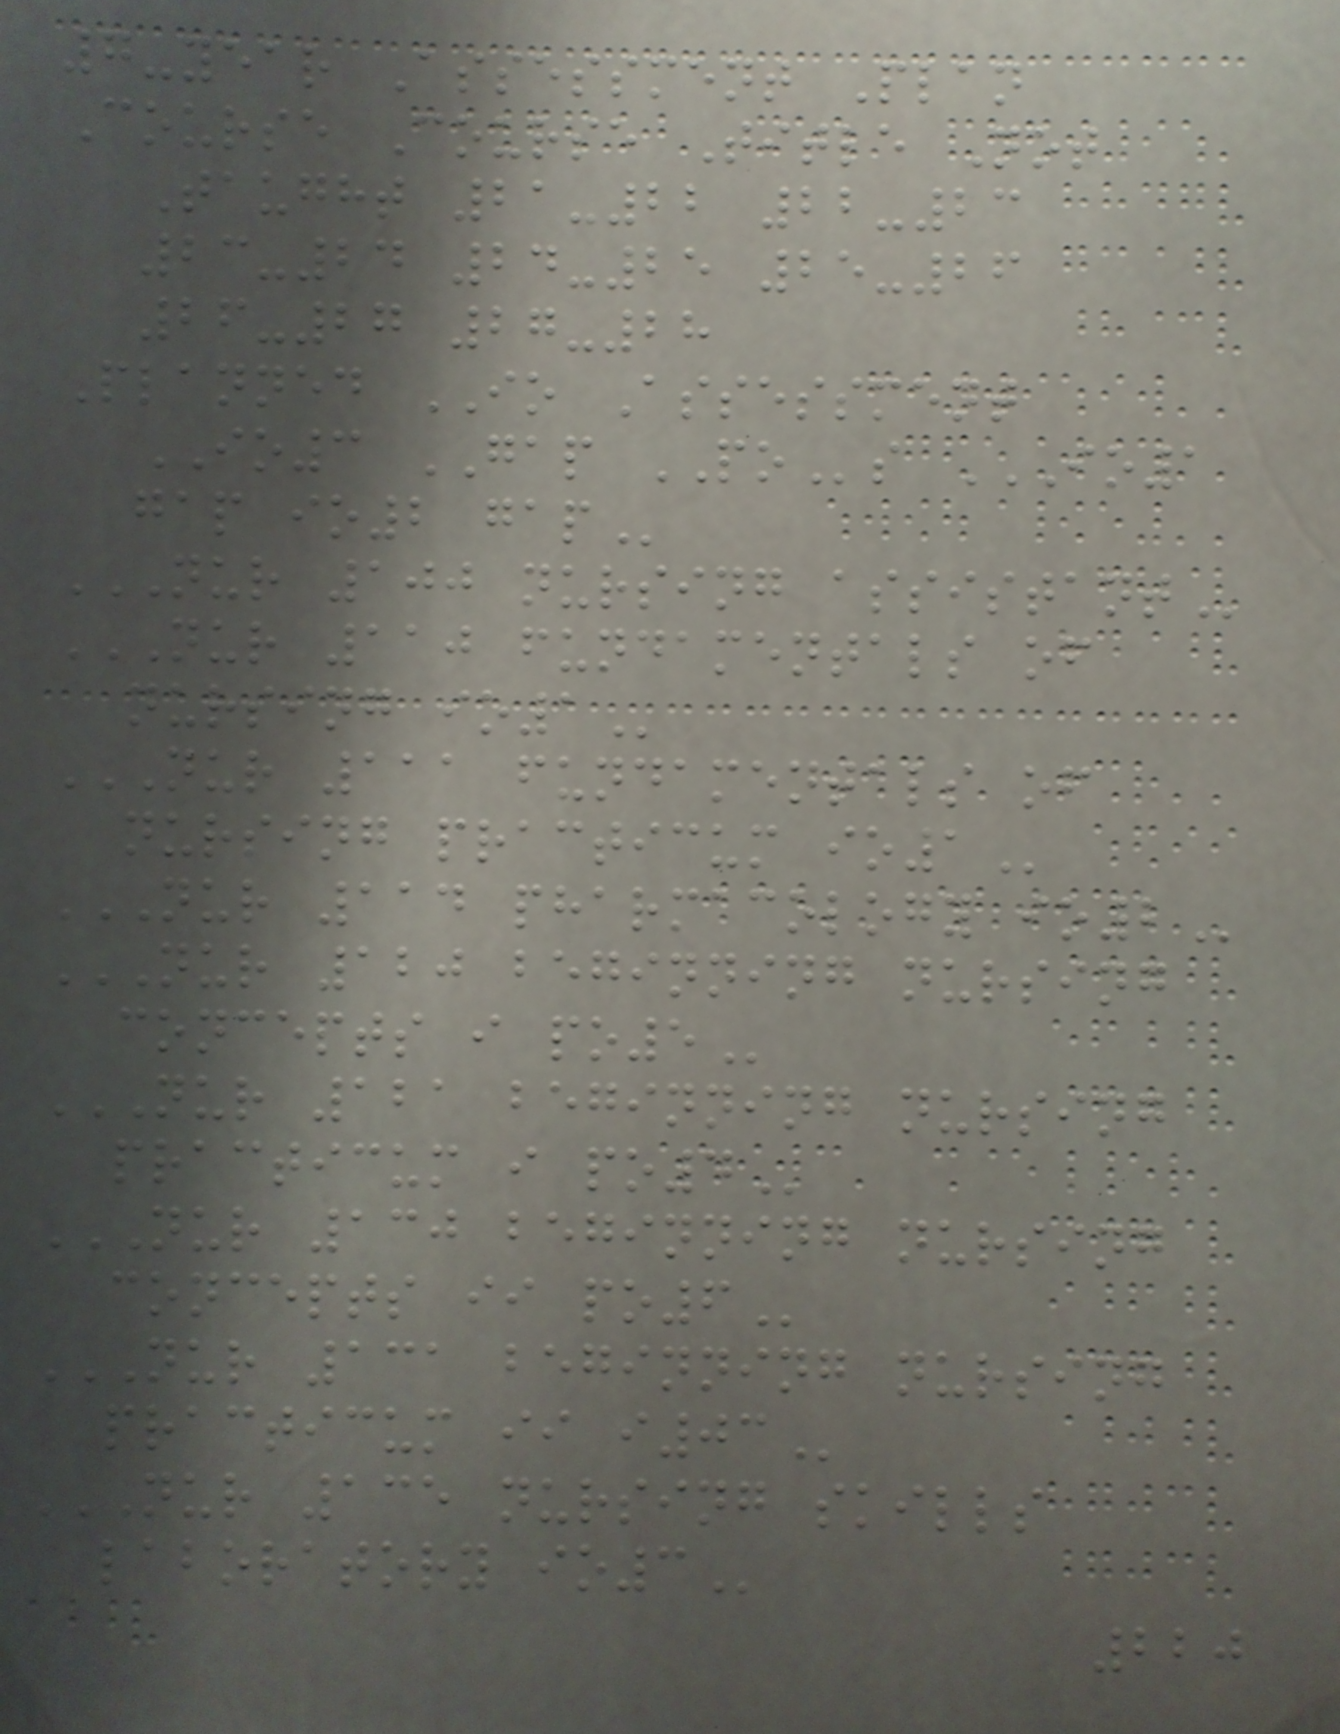7-year Assessment Plan
Course Course Title Not
Taught 21-22 22-23
23-24 24-25 25-26
26-27 27-28
Planned IO Assessment
IO3 GAP POs IO1
GAP IO2 GAP
NUR 100 NURSING ASSISTANT
NUR 110 FUNDAMENTALS OF
NURSING IO1
NUR 111 FUNDAMENTALS OF
NURSING PRACTICUM IO1
NUR 114 PHARMACOLOGY IO2
NUR 120 BEGINNING NURSING
CONCEPTS I PO5
NUR 121 BEGINNING NURSING
PRACTICUM I PO4
NUR 130 BEGINNING NURSING
CONCEPTS II PO6
NUR 131 BEGINNING NURSING
PRACTICUM II I03
NUR 135 NURSING SKILLS
LABORATORY IO3
220
